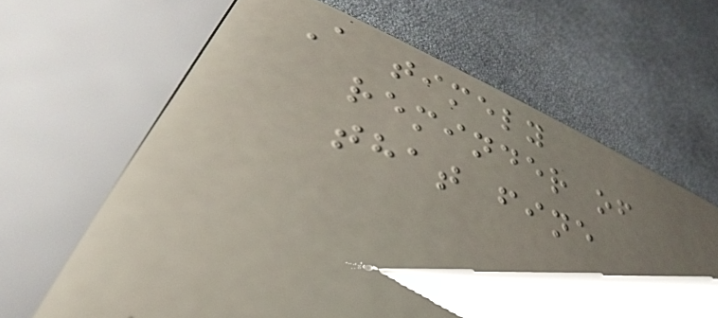A timely
reminder of
that fine
